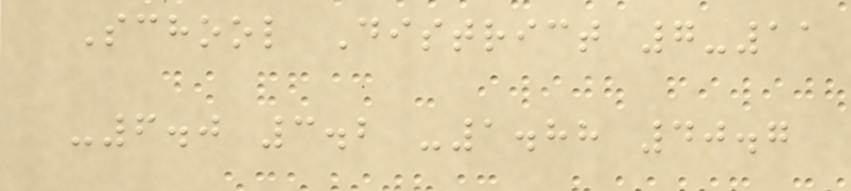School District 7-11
-6.0 3.2 -1.88 40.7
